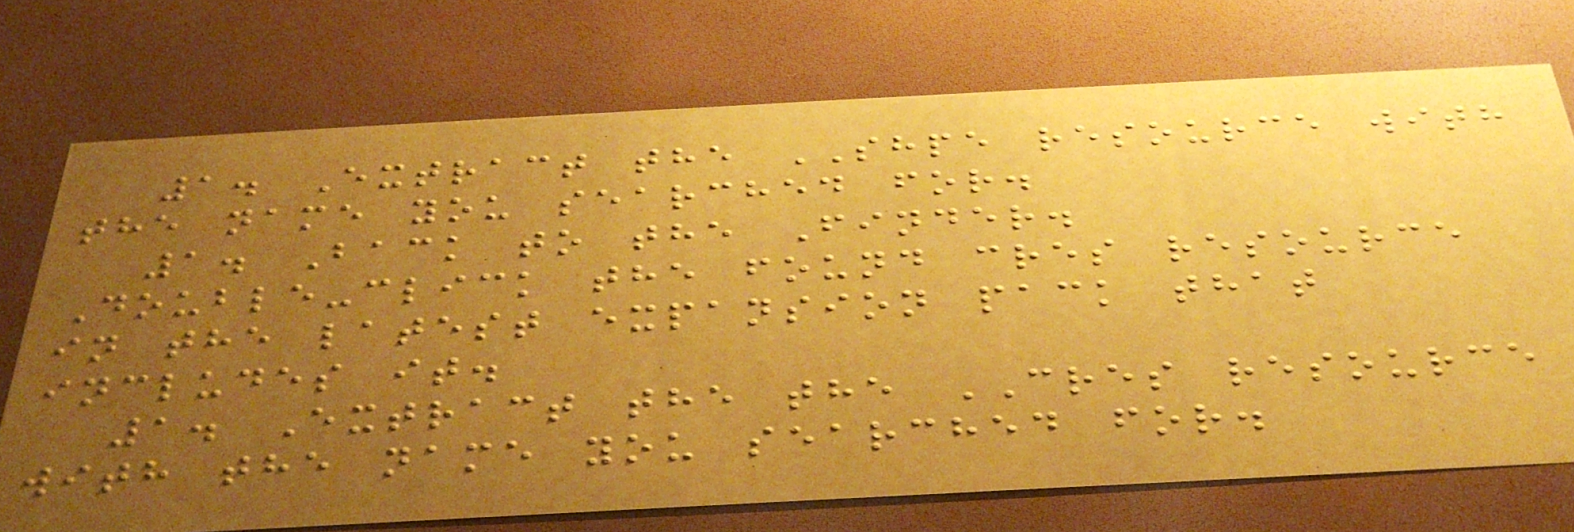1. Extract the SHPE resource with
the name you searched for.
1. Back to the Finder.
Double-click the found cres resource
in the latest expansion pack that
includes it.
1. Extract the the CRES resource
with the name you searched for.
